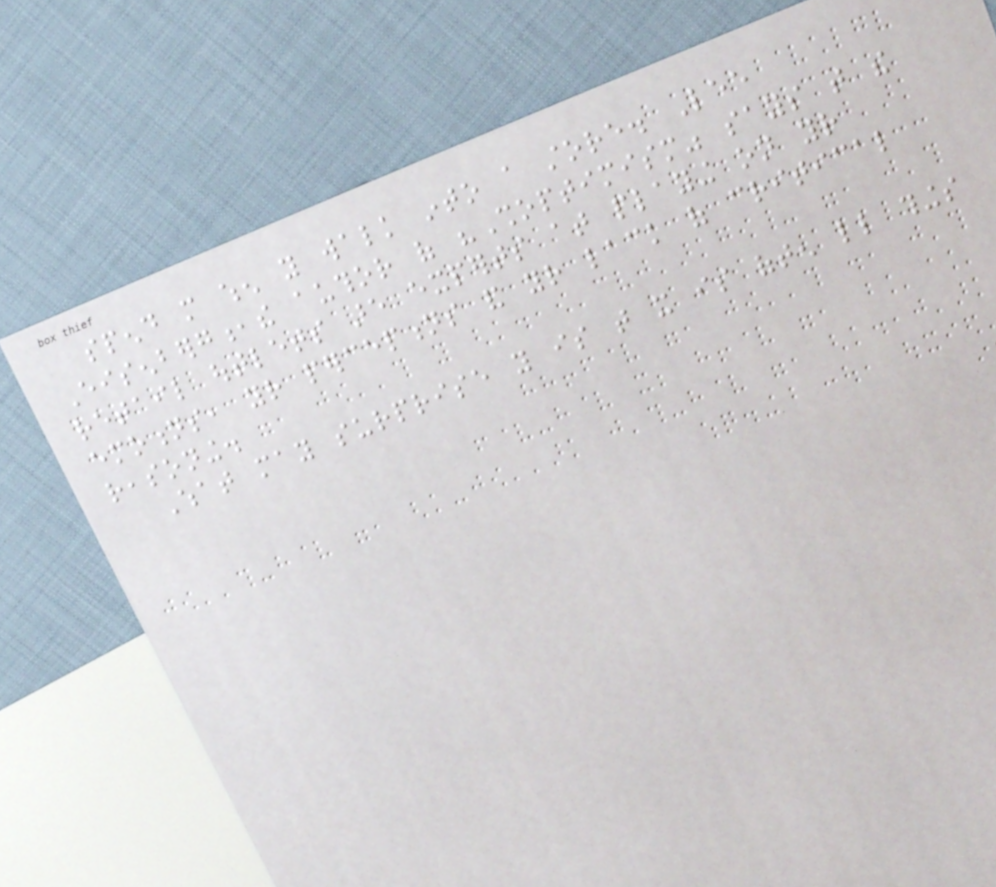spend more when you walk into a store. Lee
Eisenberg,the author of "Shoptimism" says that the
retail outlets are experts at playing on your
emotions, your perceptions and your lack of critical
reasoning.
What may surprise you is that it is often little things
